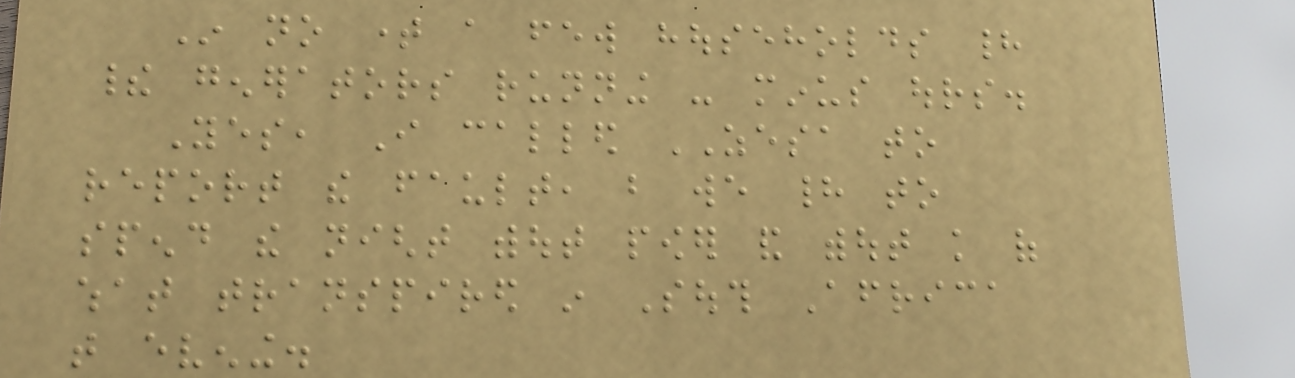In no time a few households had
their generators running - minus ours.
Yes, I called ZESA to
report the fault, but we had to
spend the night without power and without knowledge of
what transpired in South Africa
that evening.
